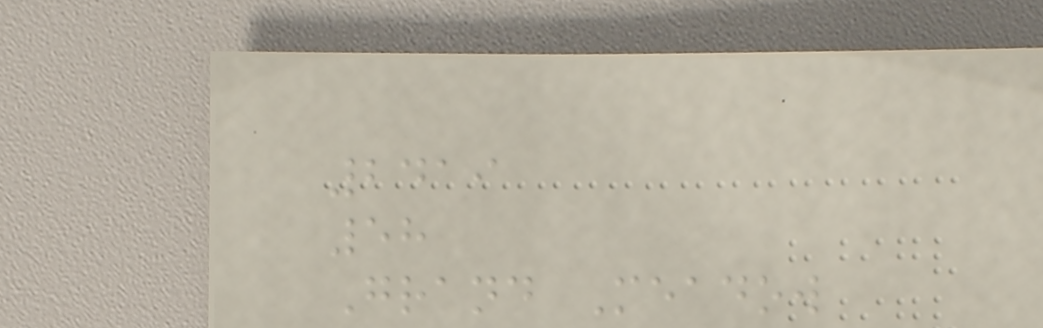2419
58
Grand Meadow
